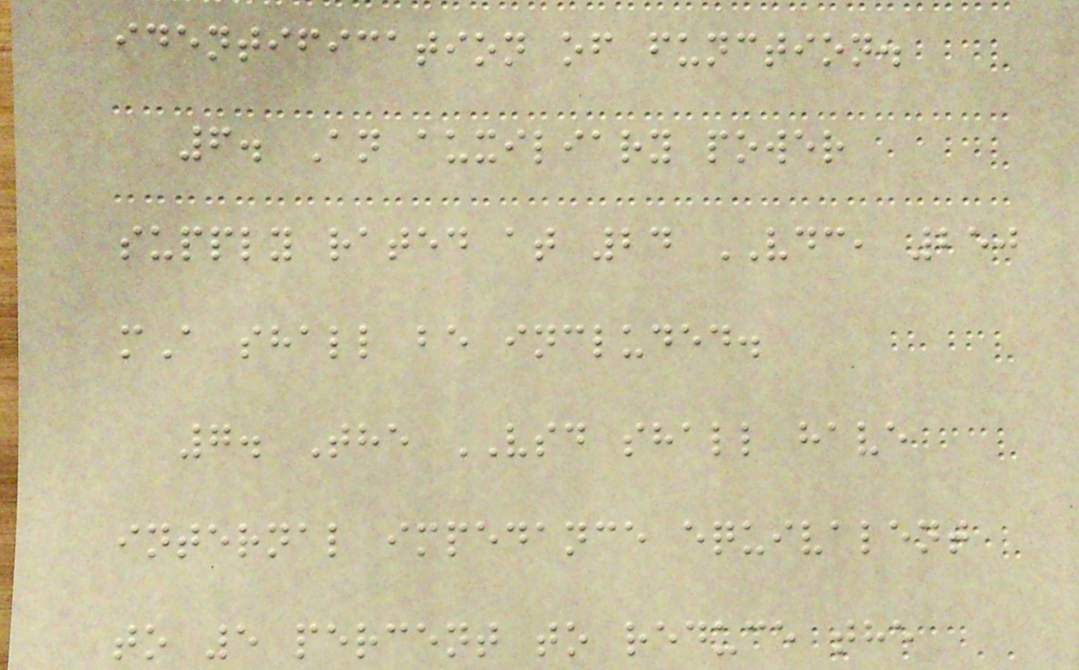identification of function.
6. An auxiliary power
supply rated at 24 VDC, 250
mA shall be included.
7. The VSD shall have
internal impedance equivalent
to 5 percent to reduce the
